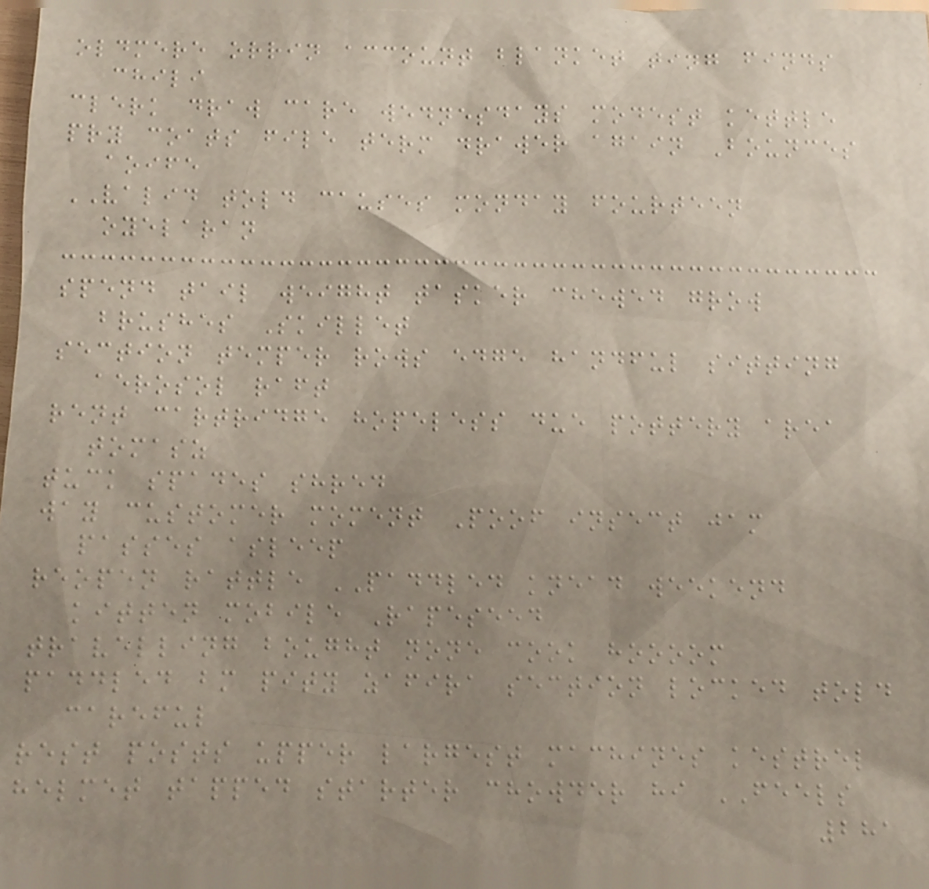oldmere orrin account blanket ting finds
chili
clerk draw care wednesdays modest kettle
pry coats file term drawer again Bounces
aoife
VALID told causes monday fourteen
oyelaran
spend tail weight tasker chewed grow
brushes Skillet
section temper rows edge handful sitting
aerosol raft
rent cartridge hopeless due pottery area
tomasz
tuck spades shred
way customer moment Poof insect jam
passes asleep
reopen rattle PADDLED knead weekend
kitten mobile Rapeseed
travelling bought none cook hoooom
paddled bm pity zafira section locked told
careful
rest posts upper largest machines kestrel
helmet tapped starter chowder hi FEELS
281
